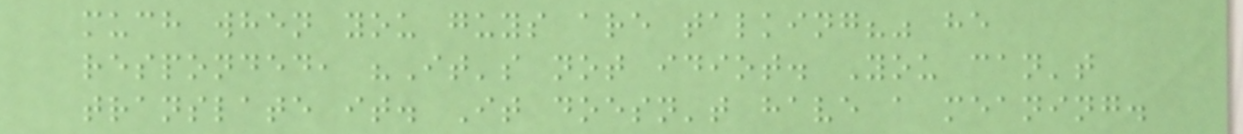much when you guys are talking?" he
responded, "It's not idiot. You can't
translate it. It doesn't have a meaning.
